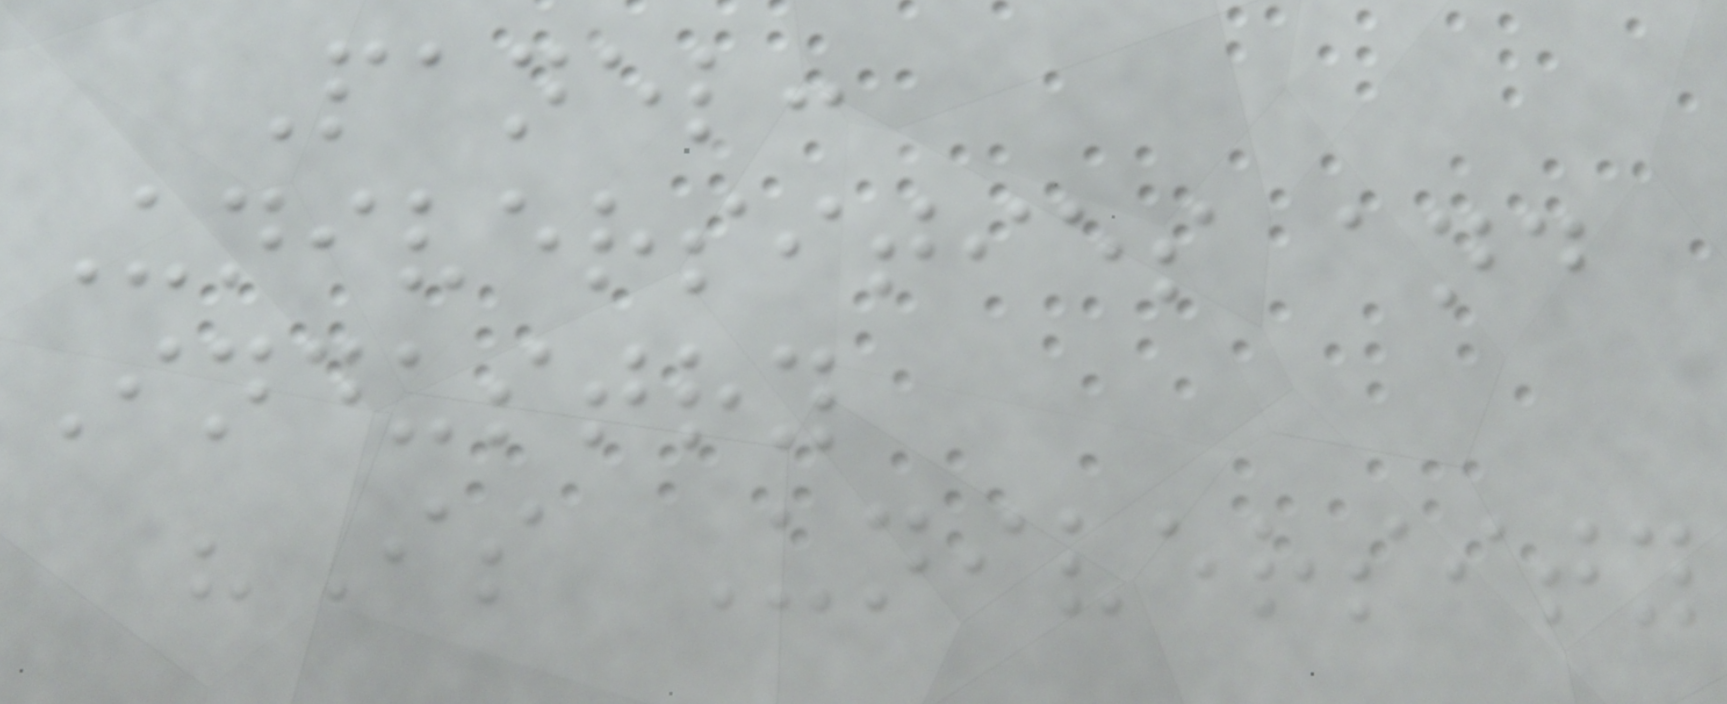Panel:
Universities and
Industry
"Is University
